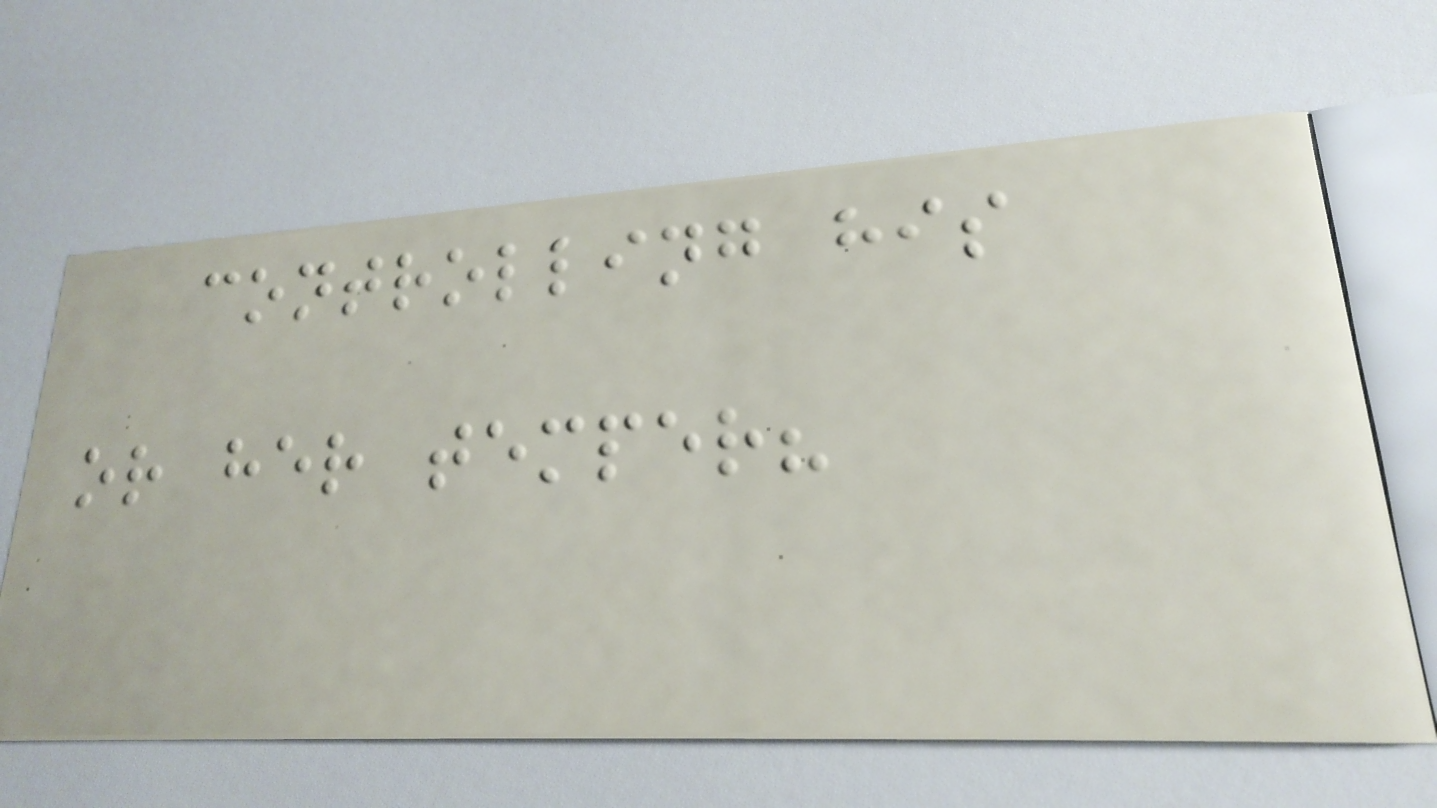controlling his
or her temper?
